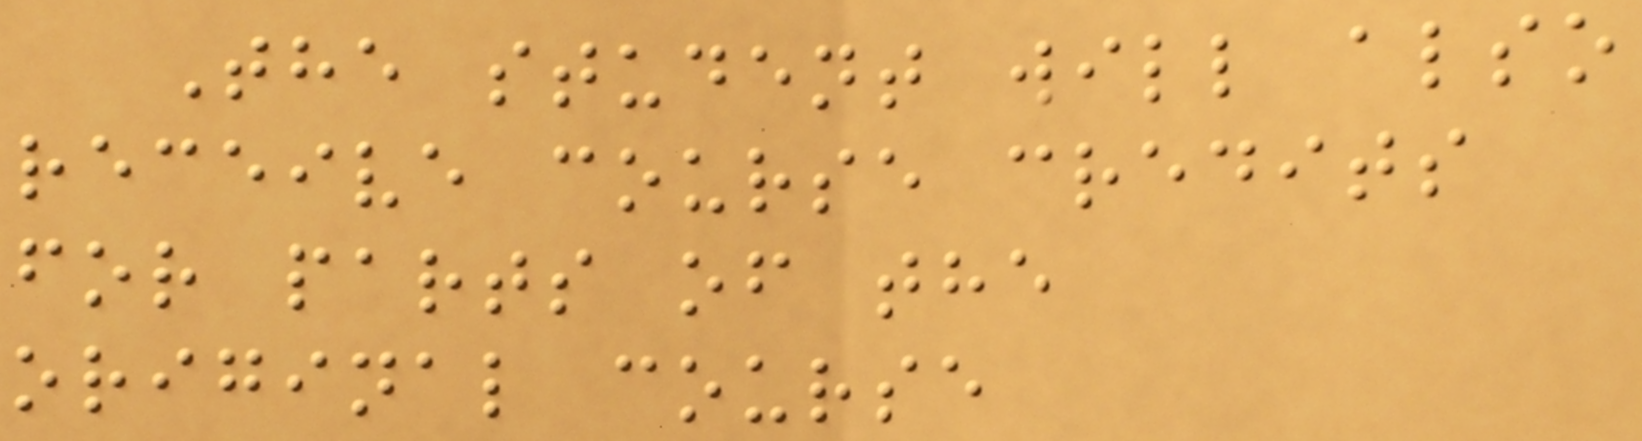The student will also
receive course credits
for parts of the
original course
